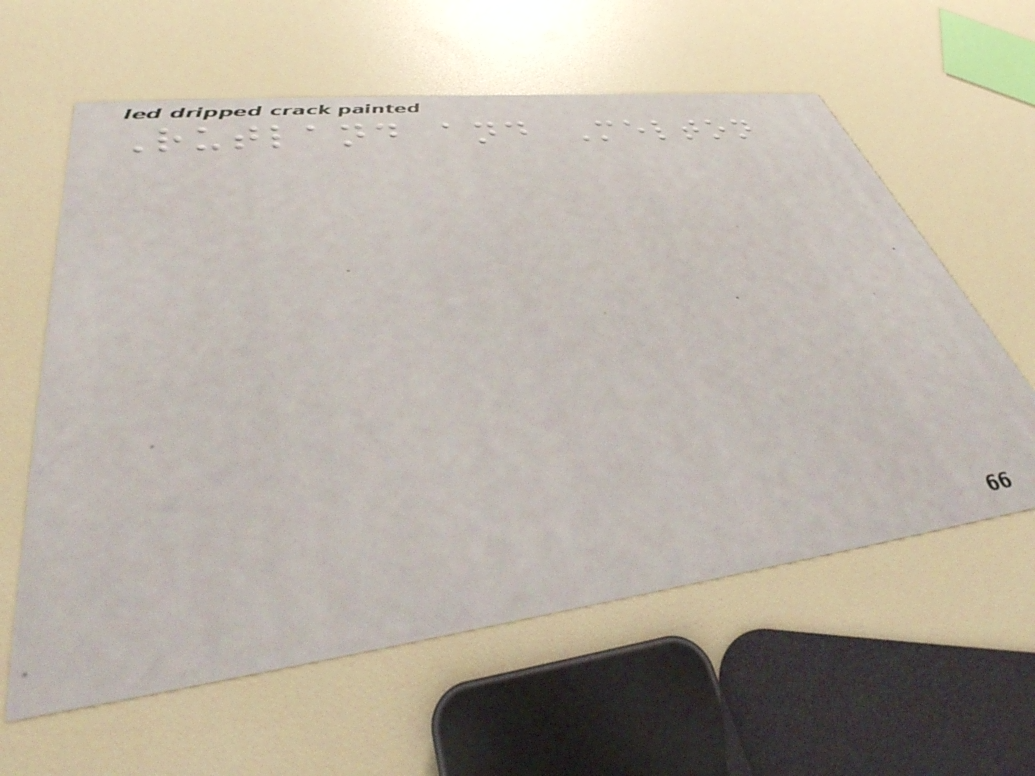Rutland and Melton
